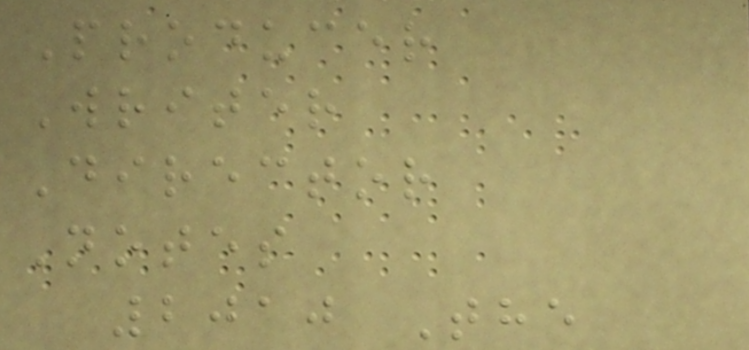Producer
Writer
Director
Notes
2010 The
